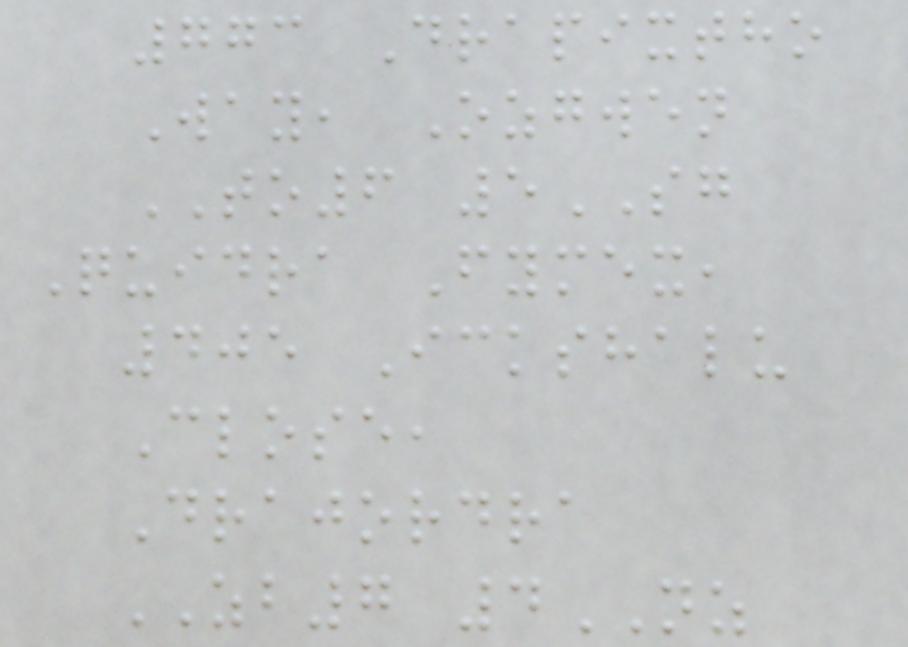773 Drapixtho
Way, Ozgwen
TO6 5SG
Quidra Fymex,
405 Ickshalu
Close,
Drajordra
ZB7 4NZ
